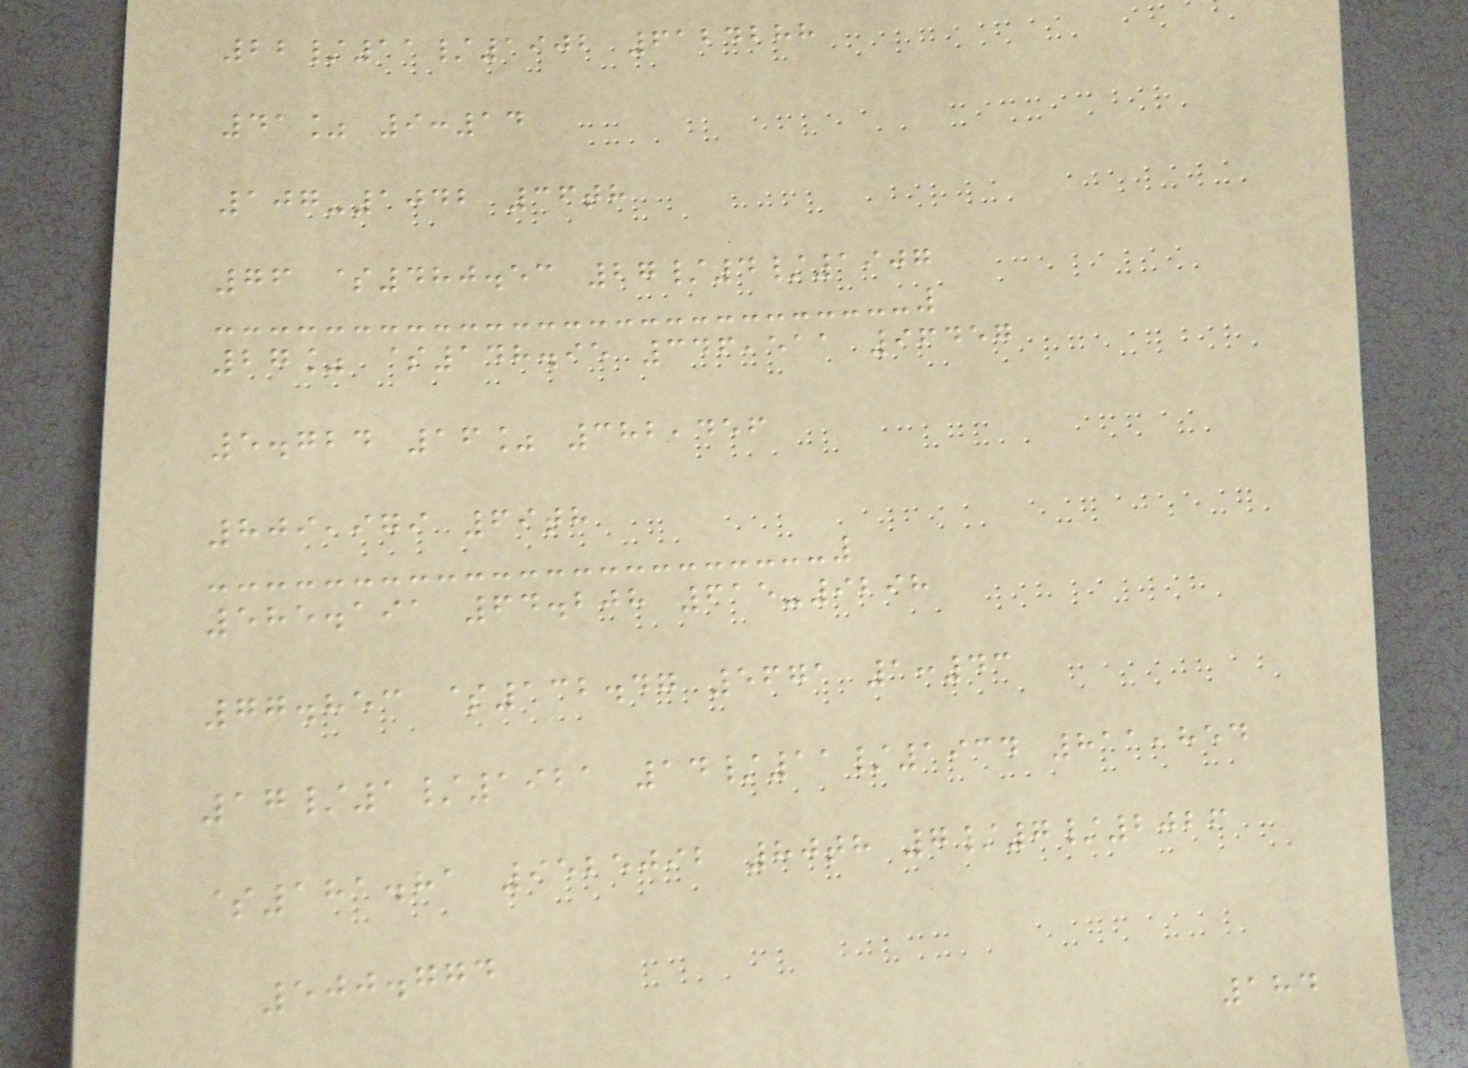22/11/1902 6124288
41% 9:14
107-1042 36th
76 $480.53 27/4/1907
27% $148.95 346,511 96457
5.724 16% 382,456
809,979 69th
585.191 64.208 615-9298
77.853 $132.47 5671 1:43
17/1/1921 14/11/1934 811,854
$181.81 9525092 80th 7/7/2026
500.774
184
